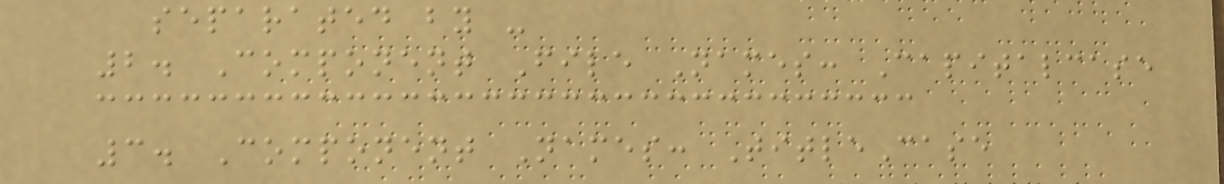separated by -
2. Component File Names: Capitalcase
3. Component Names: TitleCase
